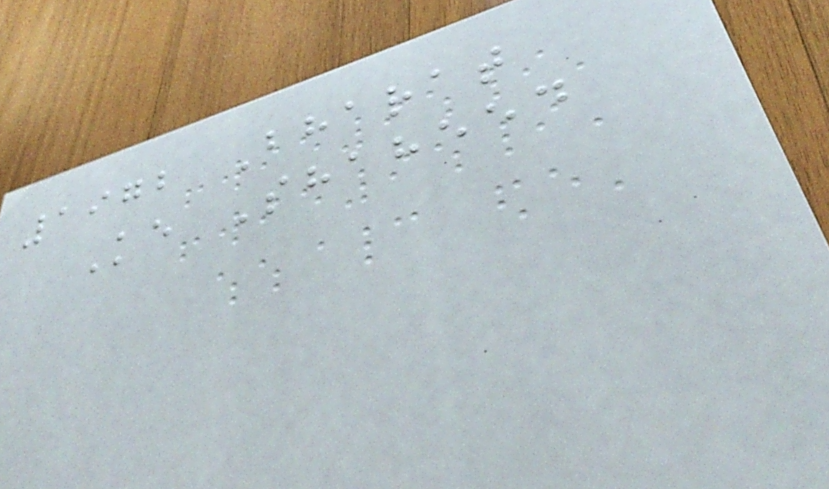1972 Bharat
Ke Shaheed
